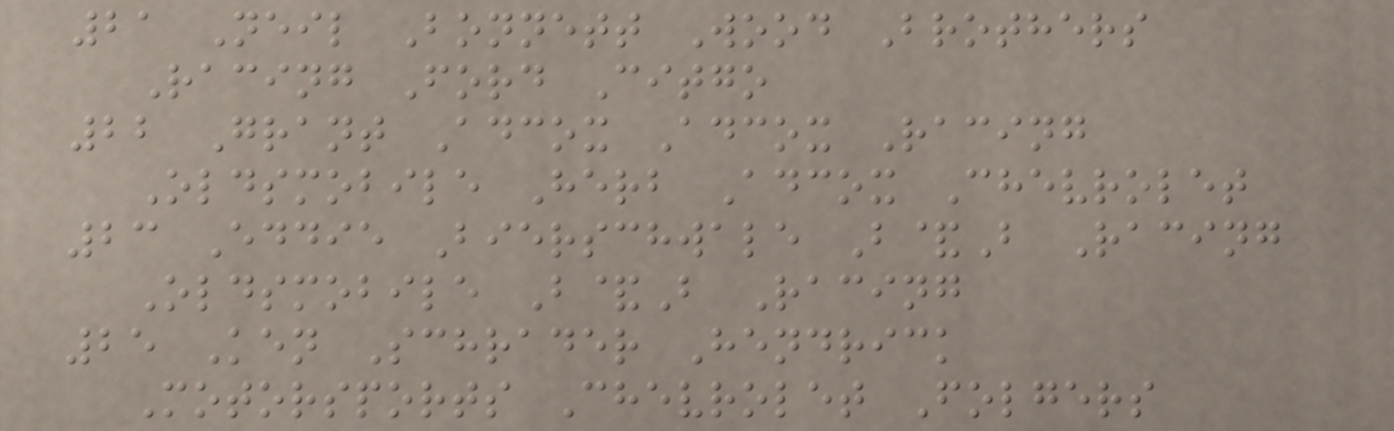21 Neil Bonnett Wood Brothers
Racing Ford Citgo
22 Grant Adcox Adcox Racing
Oldsmobile Herb Adcox Chevrolet
23 Eddie Bierschwale B&B Racing
Oldsmobile B&B Racing
25 Ken Schrader Hendrick
Motorsports Chevrolet Folgers
